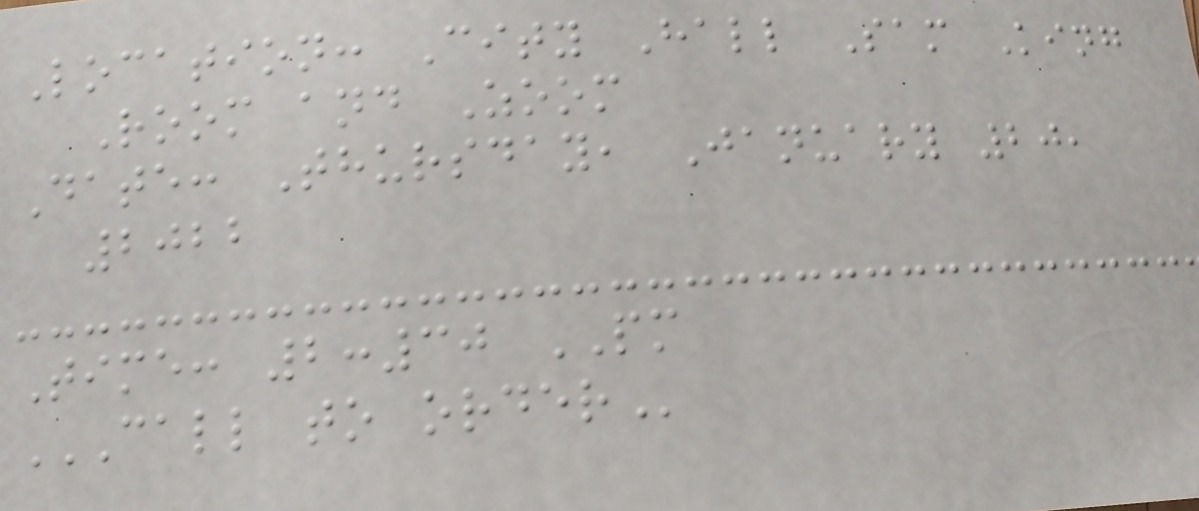Location: City Hall Sam King
Room and Zoom
Date: Thursday, January 20,
2022
Time: 2:30 PM
CALL TO ORDER
